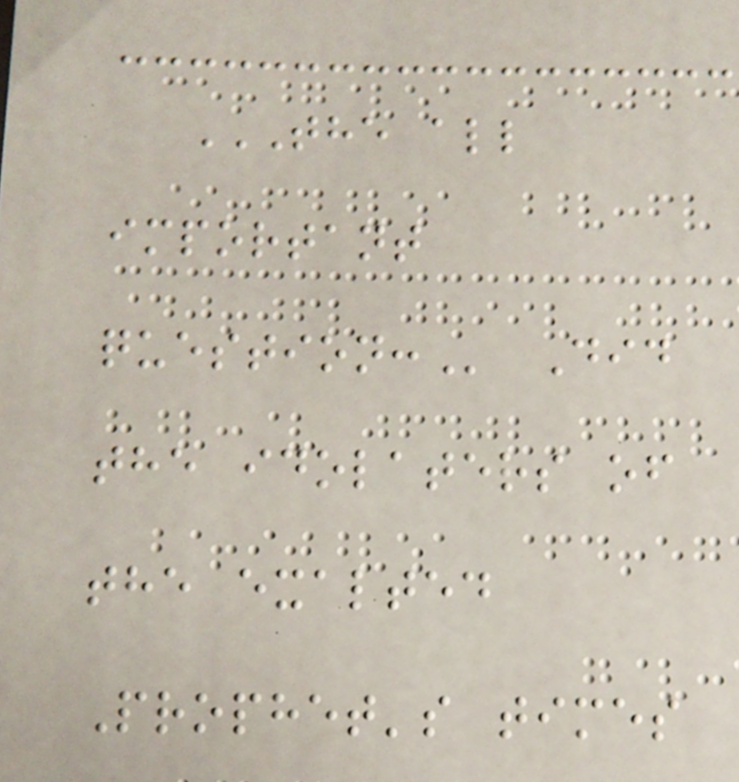THE ALL
IMPORTANT
QUESTION: Did
the idolaters of
the exalted
Prophet's times
